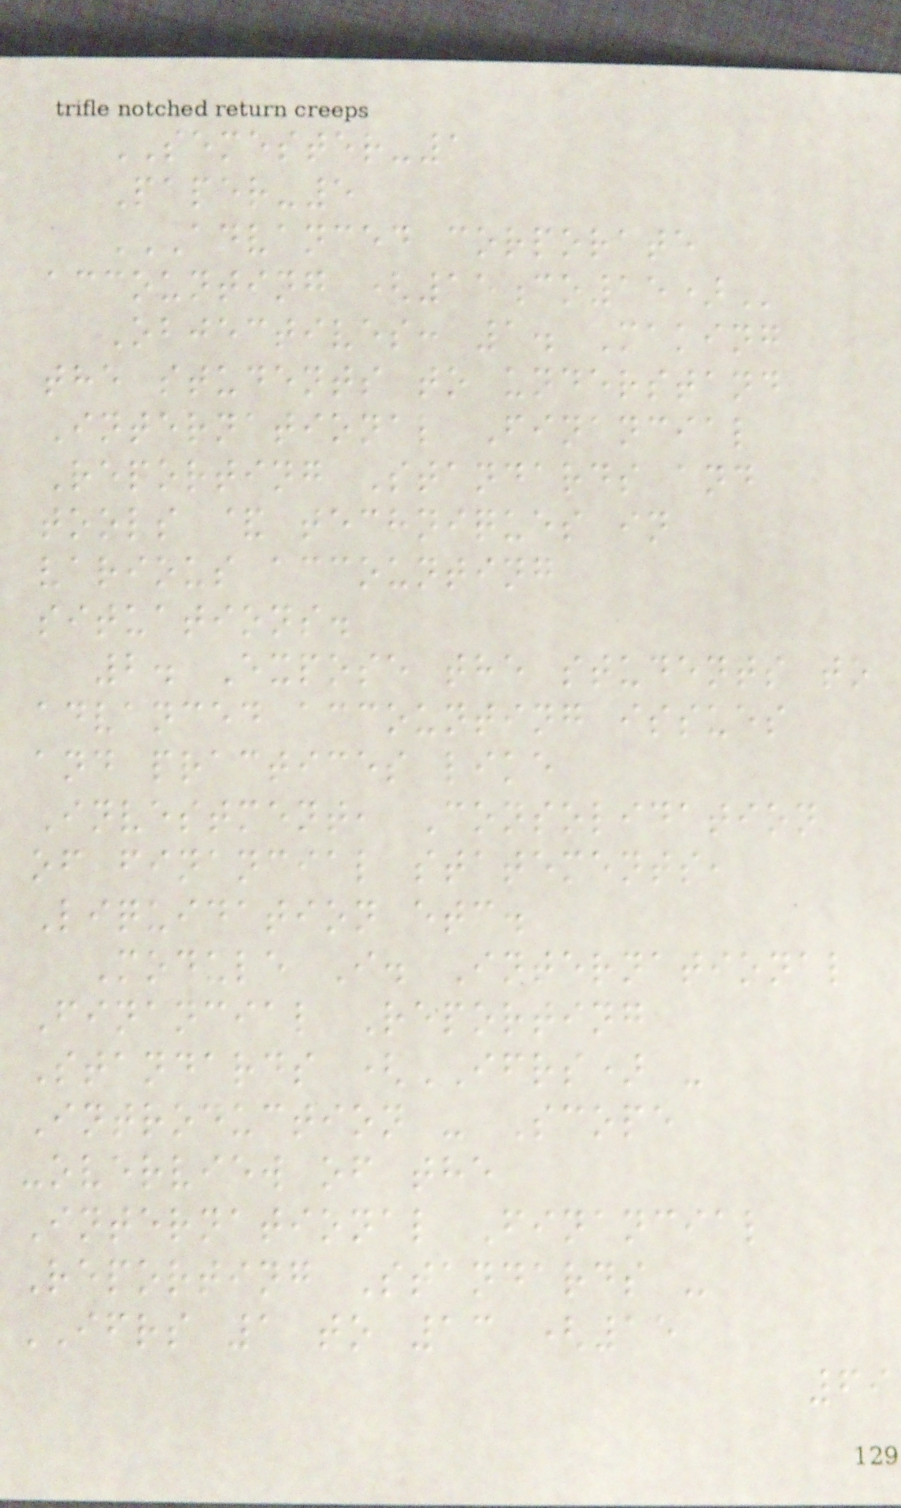SEMESTER-1
Paper-5
ADVANCED CORPORATE
ACCOUNTING (15CO15)
Objectives: 1. Making
the students to understand
International Financial
Reporting Standards and
tools & techniques in
various accounting
situations.
2. Expose the students to
advanced accounting issues
and practices like
Investment, Consolidation
of financial statements,
Liquidation etc.
Module I. International
Financial Reporting
Standards (IFRS) -
Introduction - Scope
-overview of the
International Financial
Reporting Standards -
IFRS 1 to 13 (15
69
